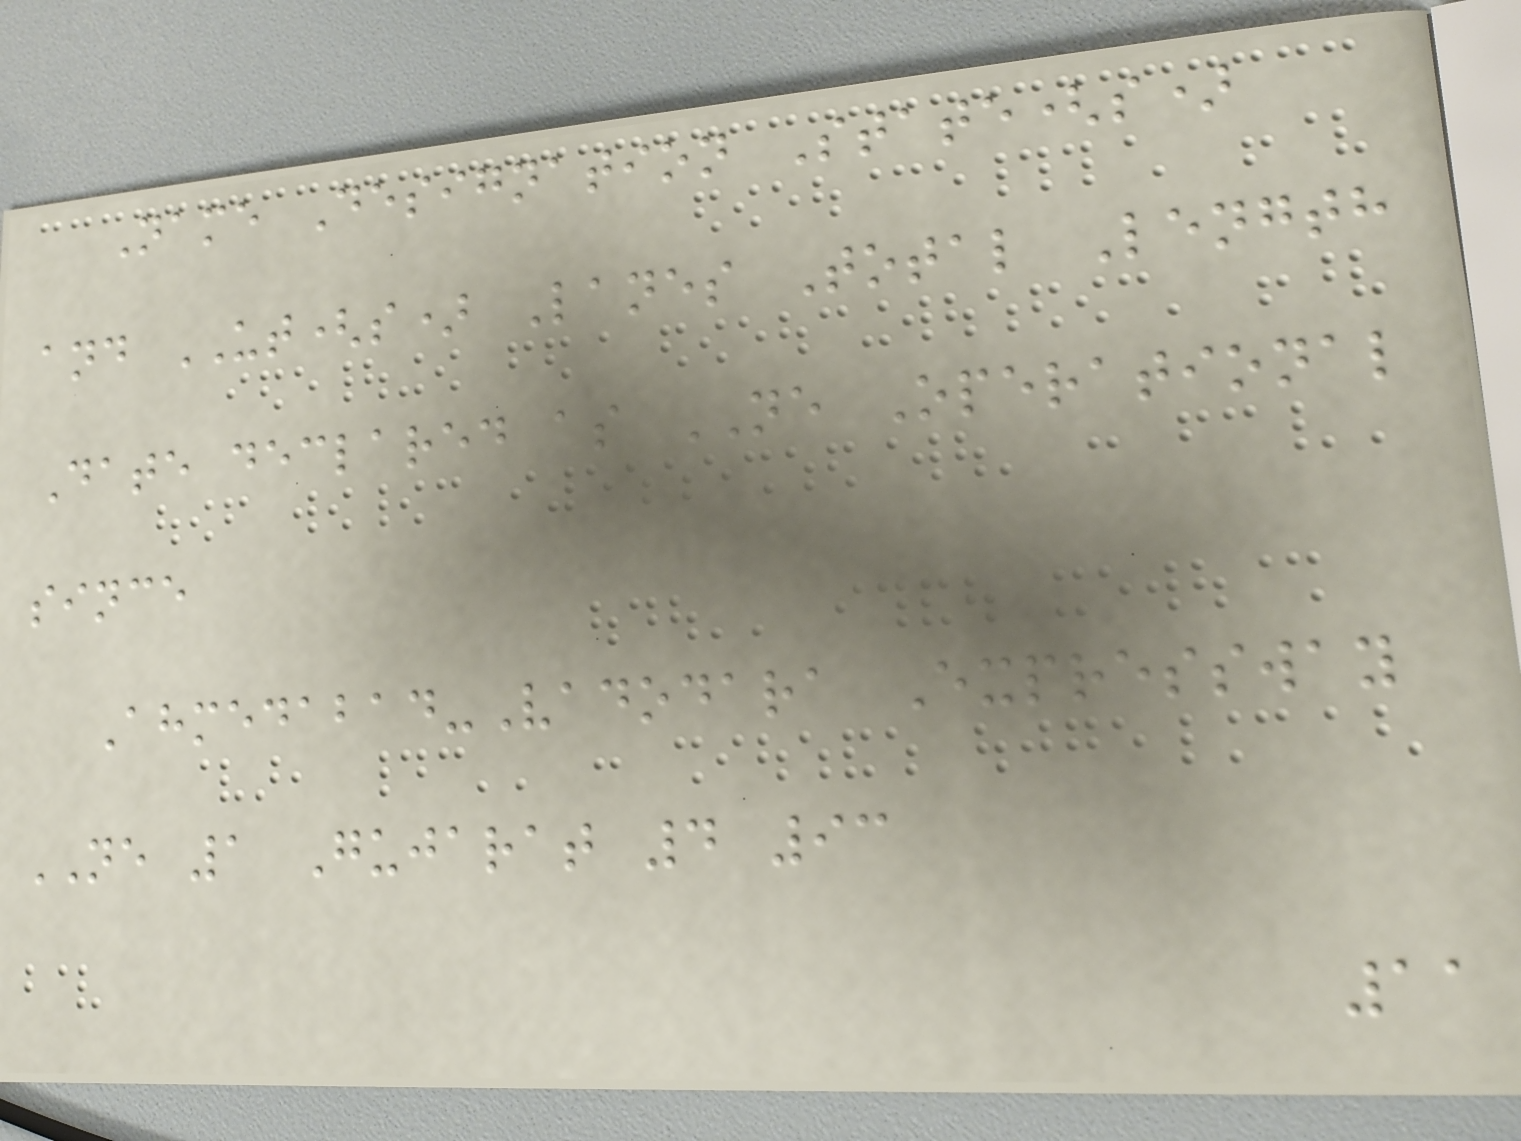Name Designation State(s)
and UT(s) Lanes Total Length
Date declared as NE Operational
since
Ahmedabad-Vadodara Expressway
NE 1 Gujarat 4 93
11
